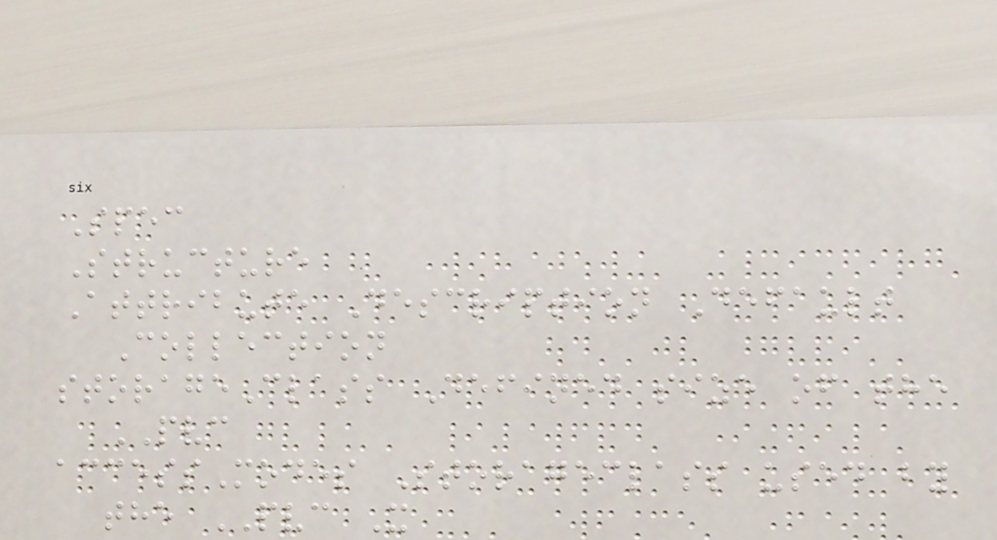Spec
Structure
Attribute Description Default
Collection
storageClass Defined size of the
PVC
accessModes Storageclass used by
the PVC X
